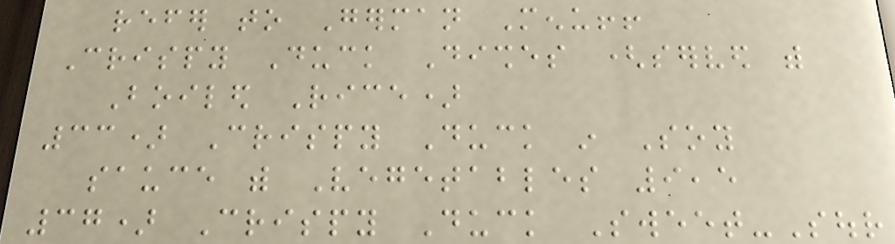refer to German Menu!!
Crispy Duck Dishes (served with
Boiled Rice)
33) Crispy Duck in Soy
sauce with Vegetables 9,5
37) Crispy Duck Sweet-Sour
